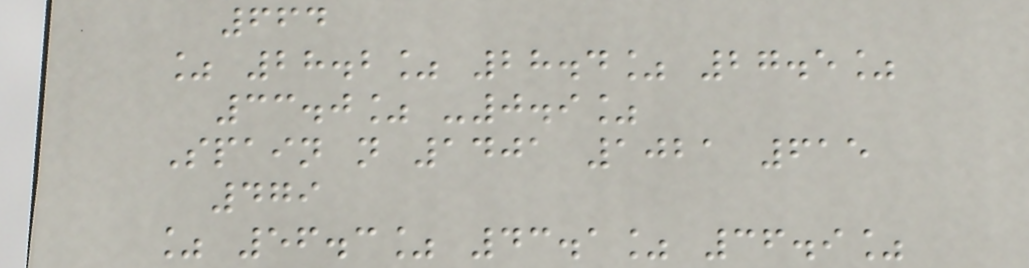664
% 28.2% 28.4% 27.5%
33.0% -0.9%
Spain n 1401 1021 615
479
% 56.3% 43.1% 36.9%
